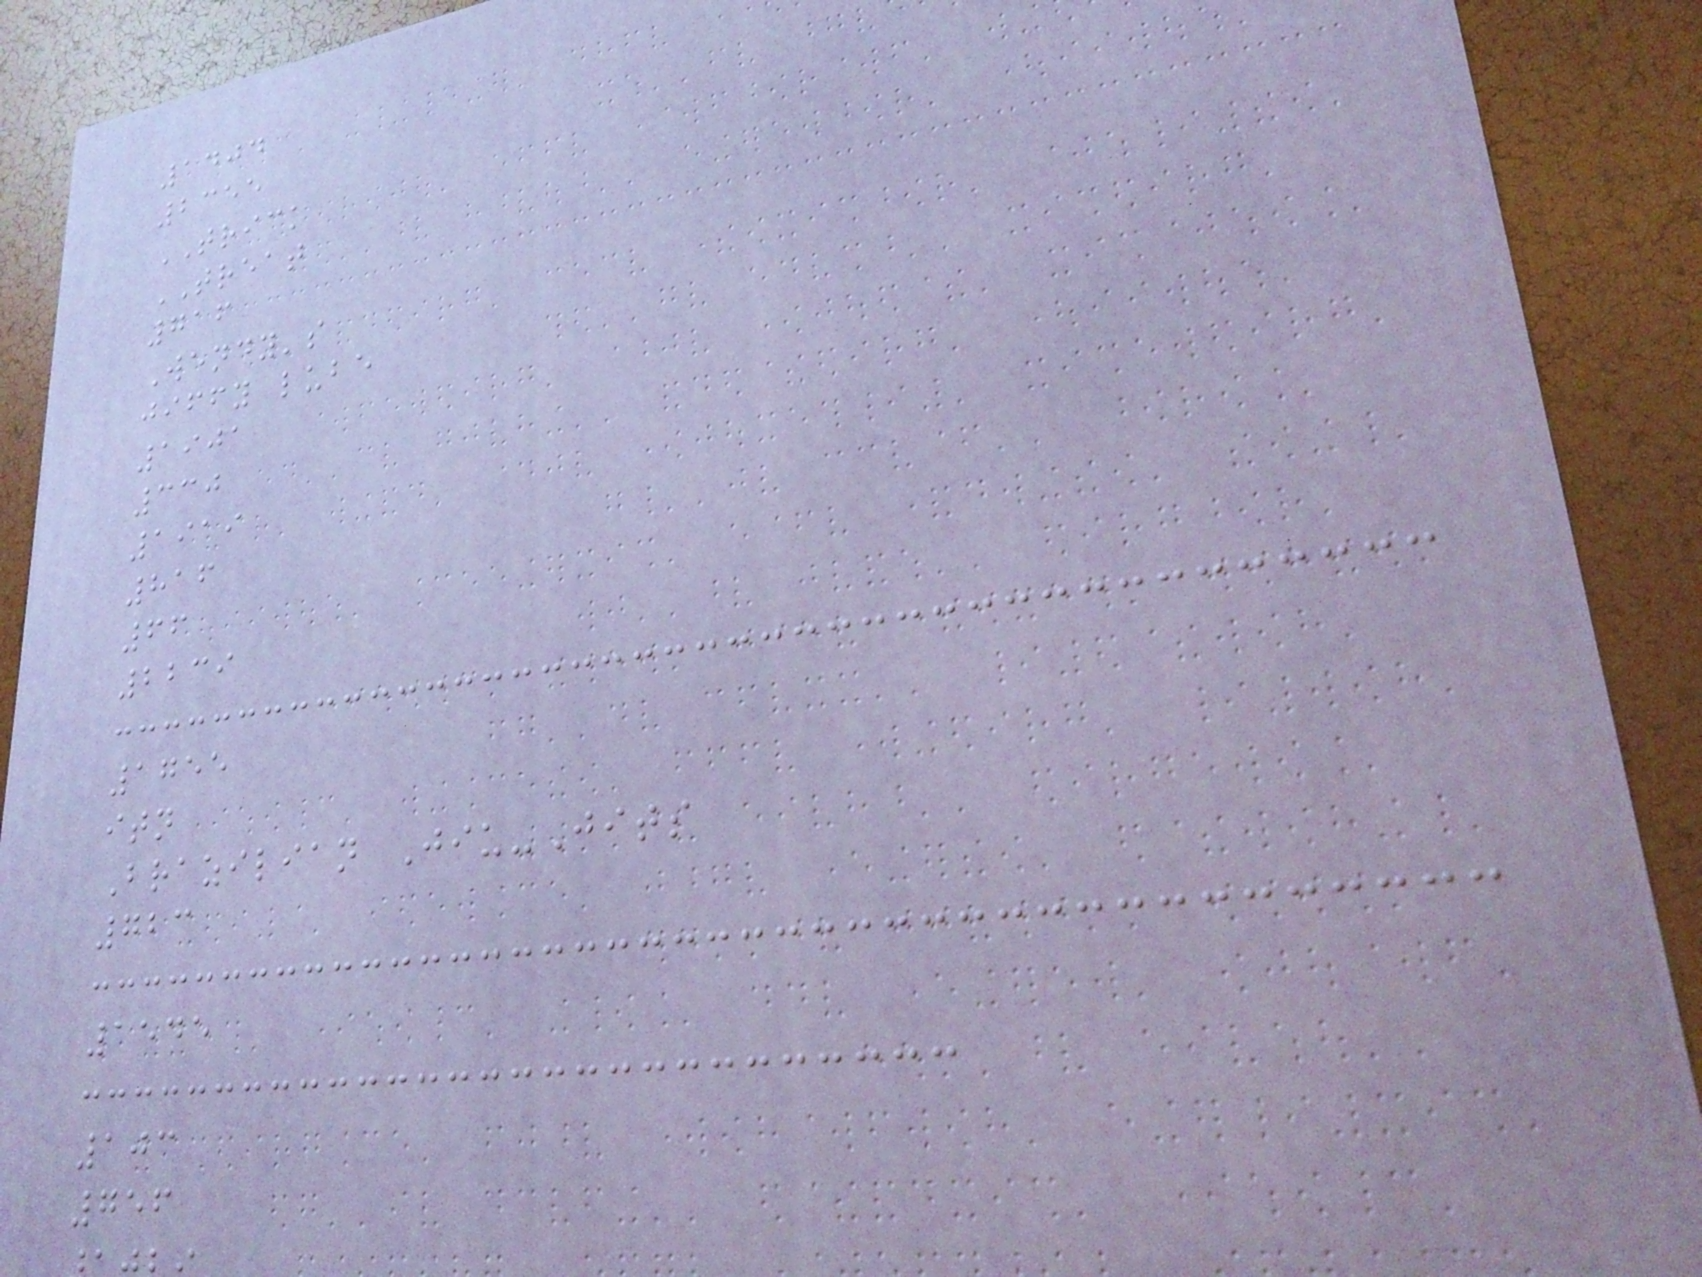1404
2355
TRICK
TREAT
716
Wendy's
jiffy lube
1901
330
1919
816
66
2239
1755
itn
Brazilian Jiu-Jits
723
1545
103
756
